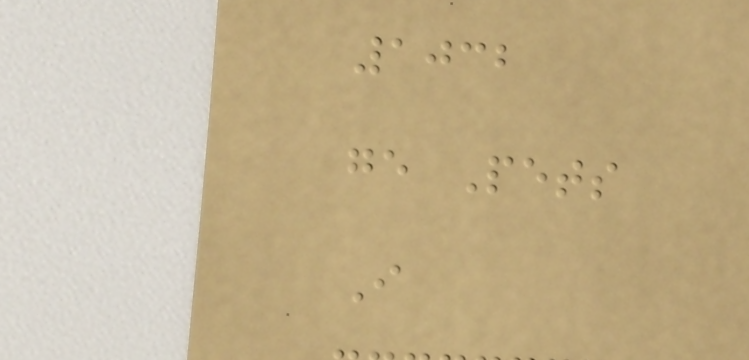1032
ge Pets
I
